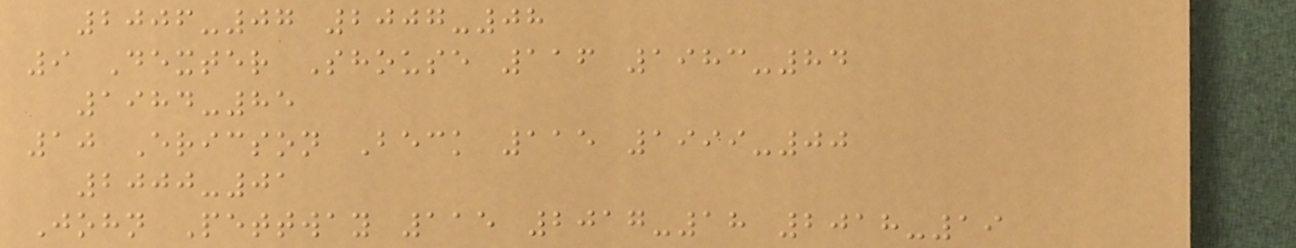2006-07 2007-08
9 Dexter Shouse 116 1983-84
1984-85
10 Ericson Beck 115 1999-00
2000-01
John Pettway 115 2017-18 2018-19
